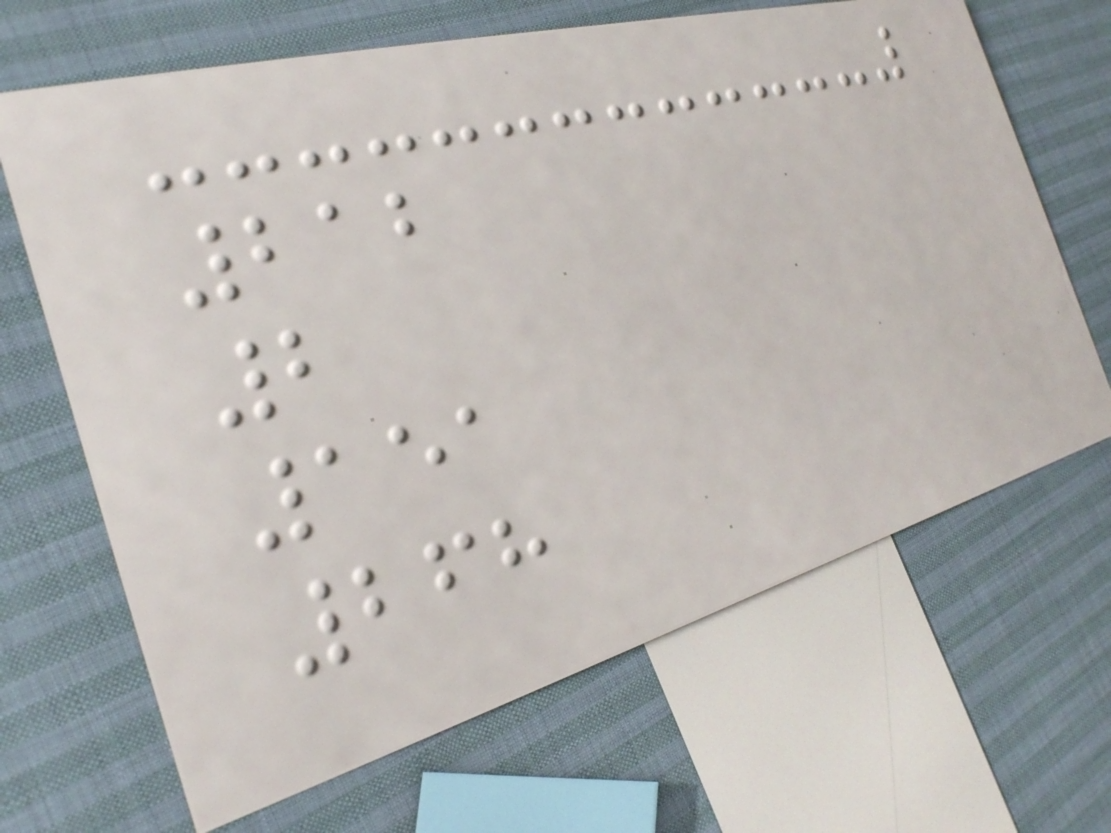212
2
151
268
